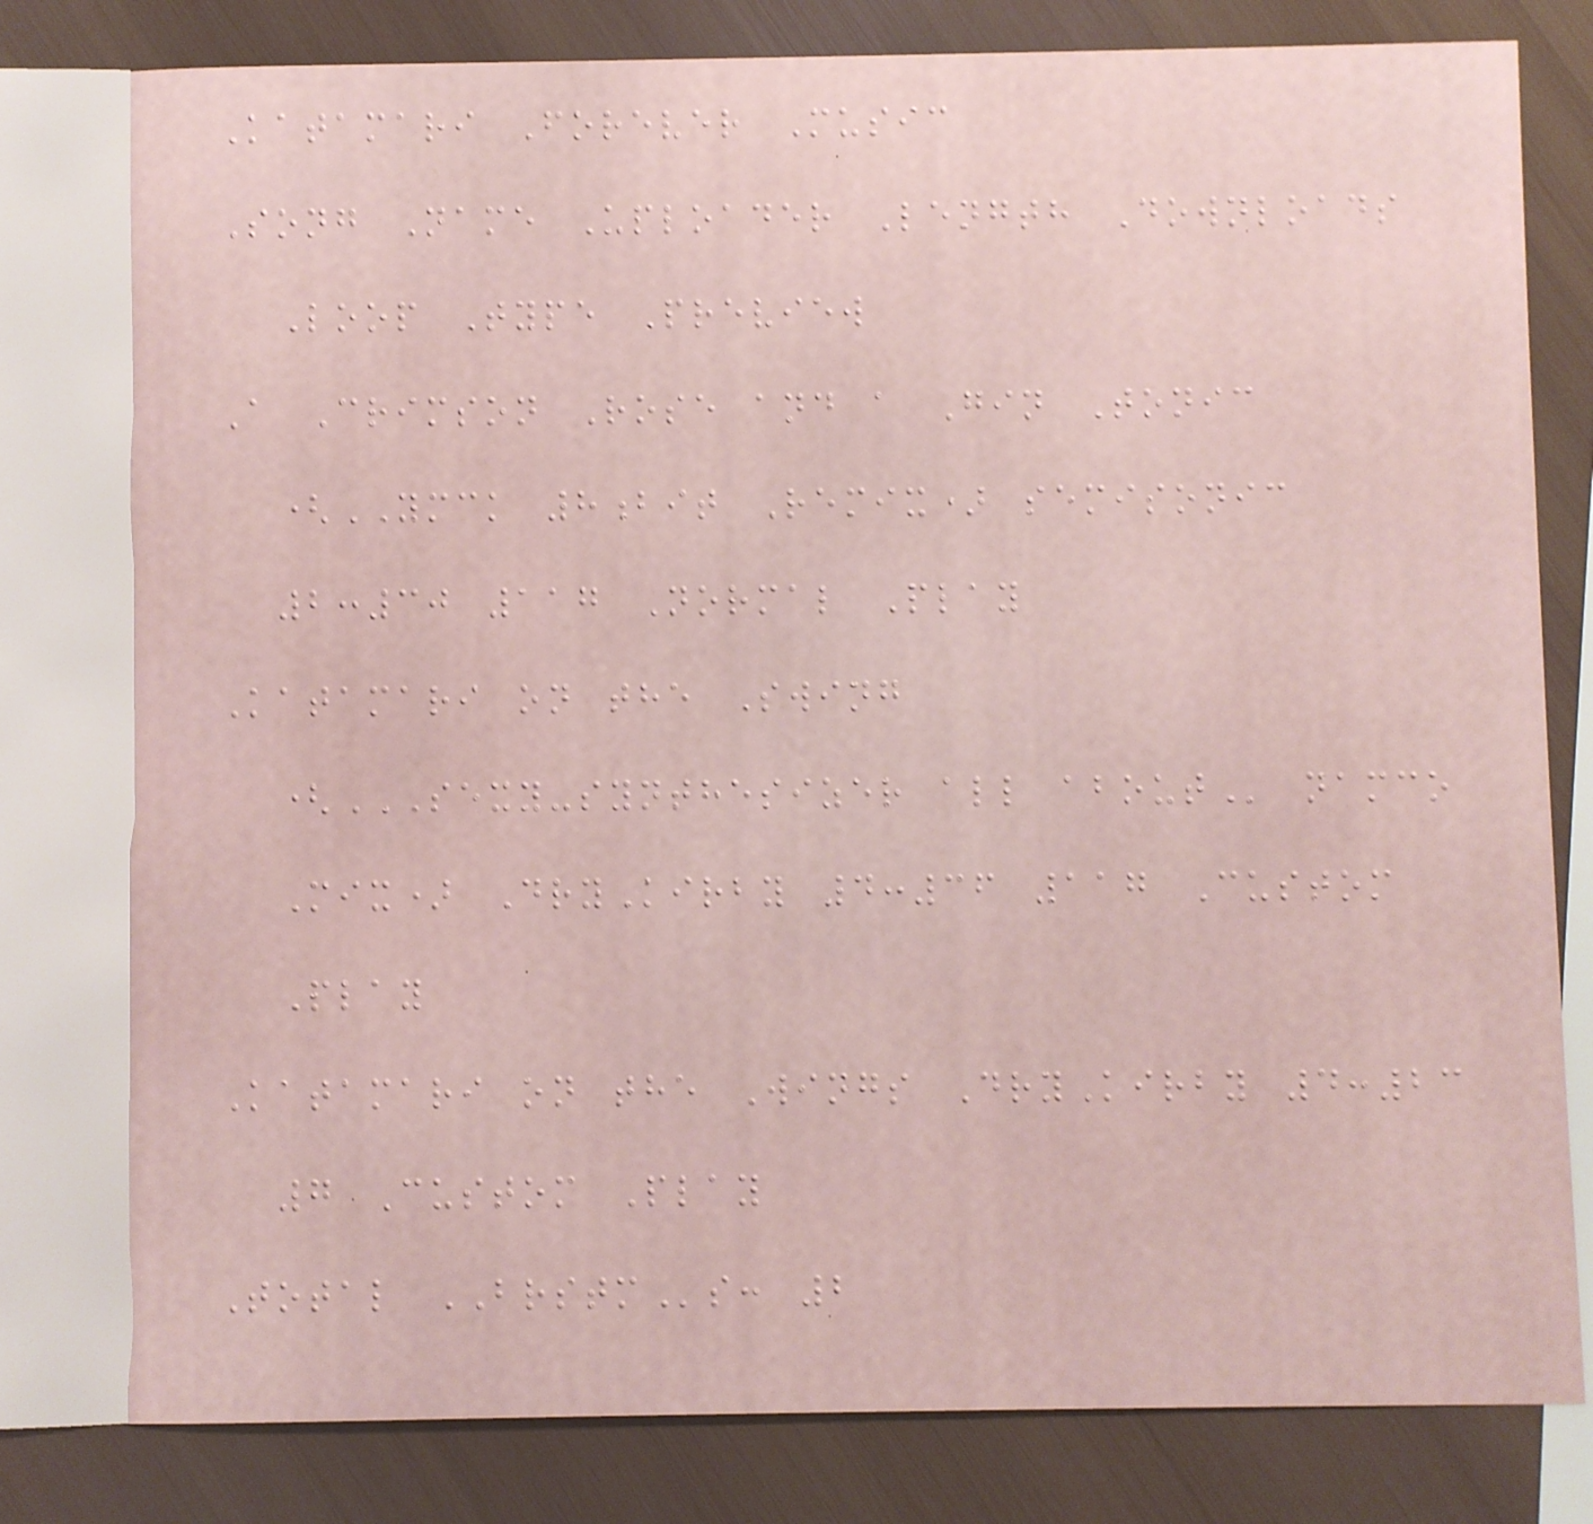Katamari Forever Music
Song Name Uploader Length Downloads
Loop Type Preview
A Crimson Rose and a Gin Tonic
(YMCK 8bit Remix) semisonic
2:30 117 Normal Play
Katamari on the Swing
(SEXY-SYNTHESIZER ALL ABOUT namco
Mix) DryKirby 4:36 117 Custom
Play
Katamari on the Wings DryKirby 4:23
7 Custom Play
Total BRSTMs: 2
